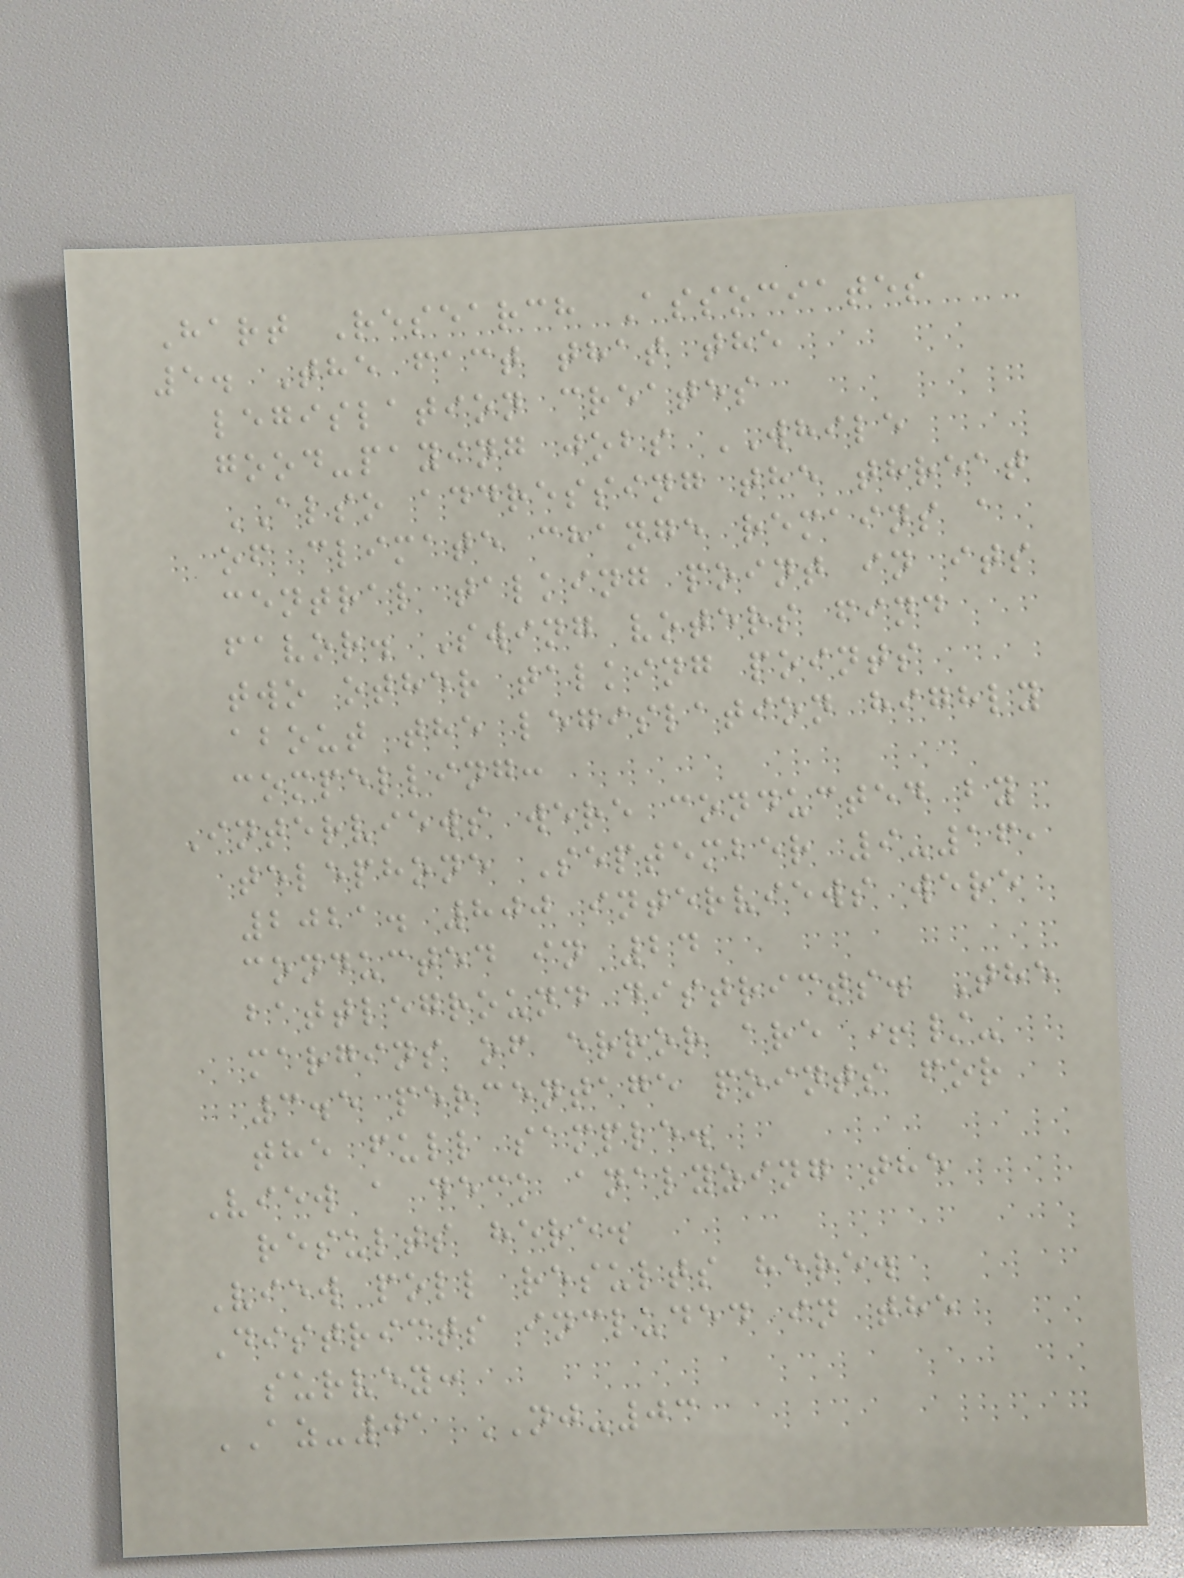Hart Research Associates
5. The fact that the
legislation creates
good-paying jobs WHILE
ALSO addressing the threat
of climate change remains a
central talking point in its
favor. Swing voters find
two other talking points
about the legislation highly
compelling:
Interviews were conducted by
telephone September 9-16,
2021. 800 interviews were
conducted in 24
battleground districts. The
margins of error are +/-
3.5 percentage points for
the full sample.
View a deck analyzing the
results here.
View poll results here.
Districts included in the
survey:
AZ-01 NJ-03
